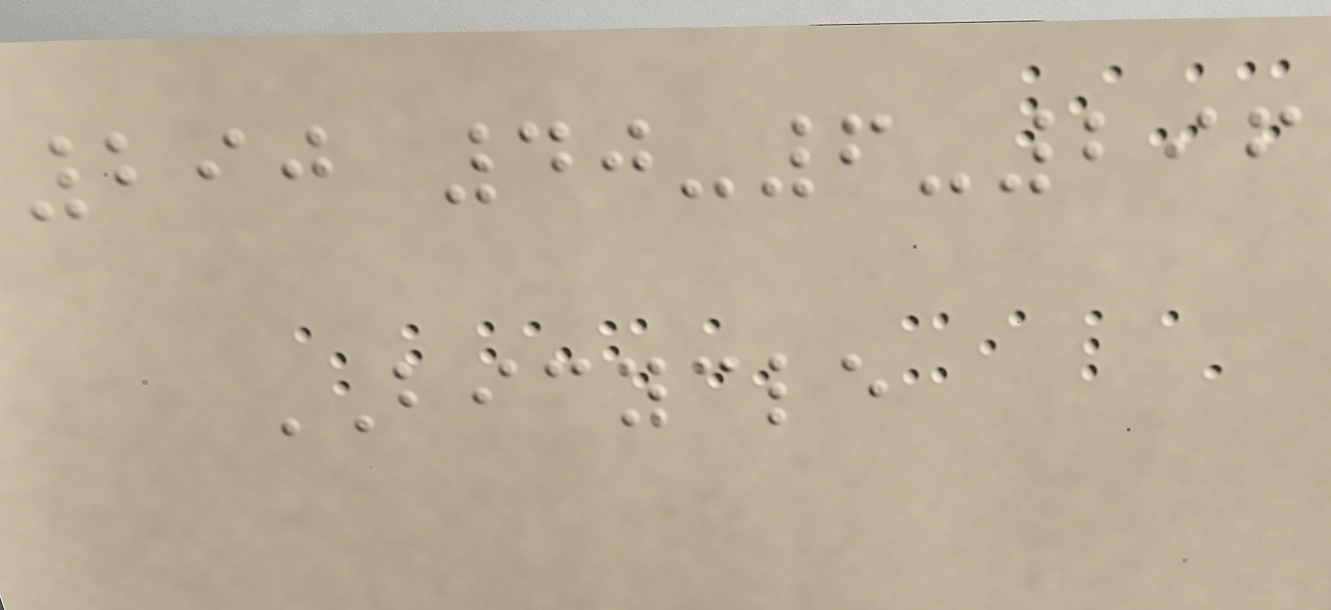290 40-6-296
BICYCLE
